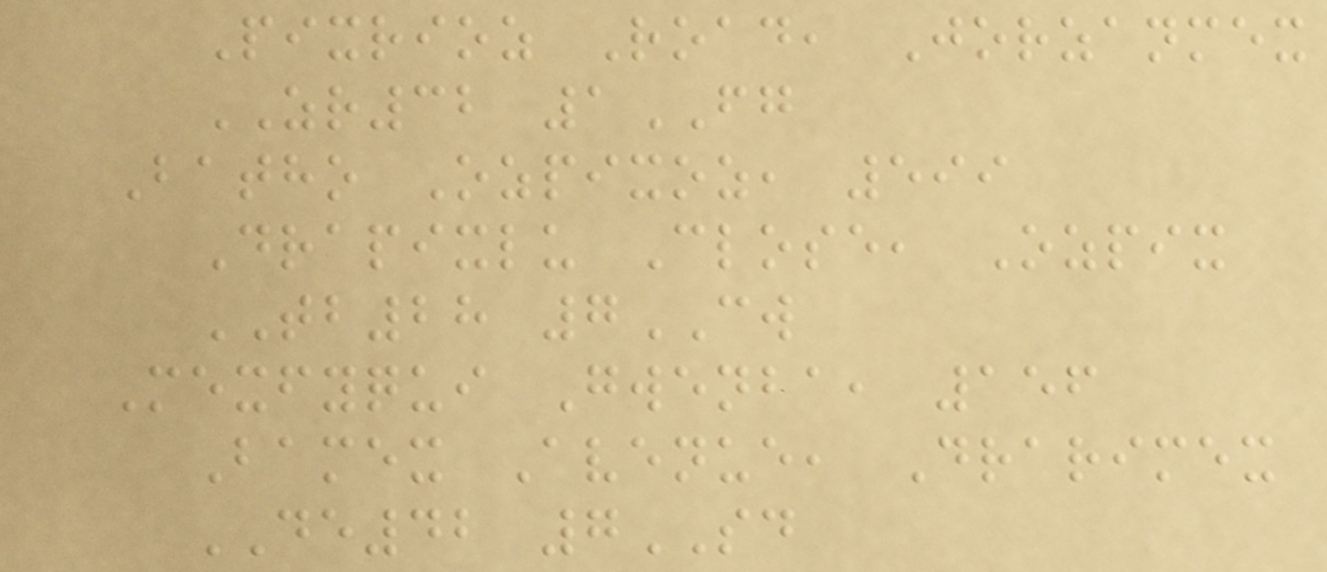Pixrioz Road, Jorzanmex
ZR32 1FG
Batho Ozpixoz, 599
Drapixlu Close, Ozpix
TB28 7CW
Mexfyqui Gwenba, 156
Bamex Avenue, Drarimex
DE42 7SD
